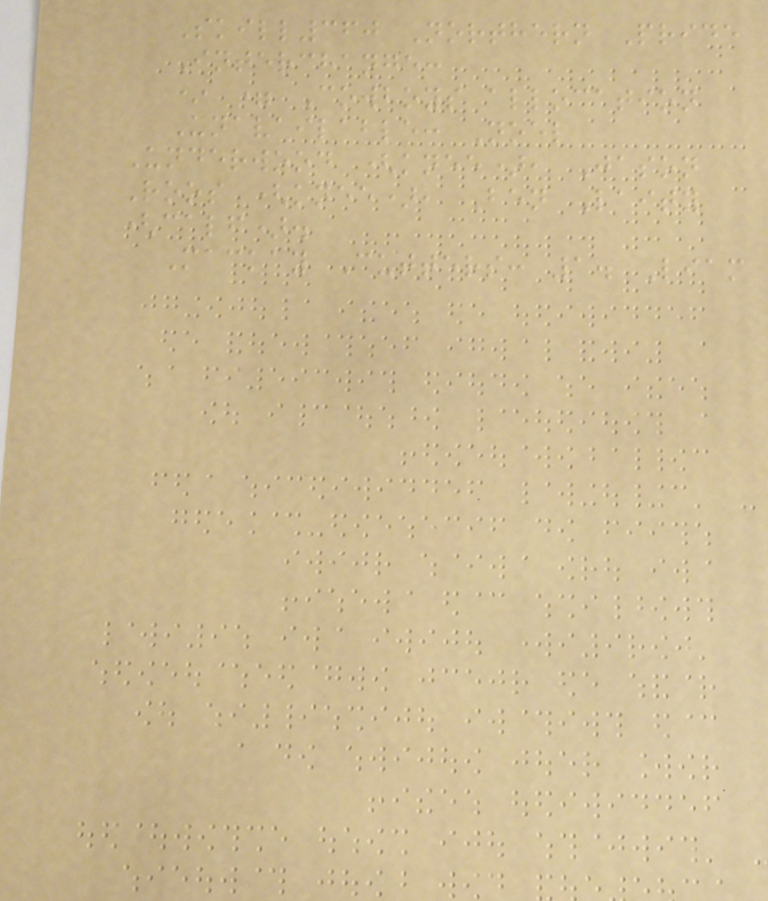Skill360 Northern Pride
Interchange:
* = Cowboys allocation
Unavailable: Noel
Underwood (knee), Jason
Roos (knee), Ben Laity
(calf).
Mackay Cutters: 1. Liam
